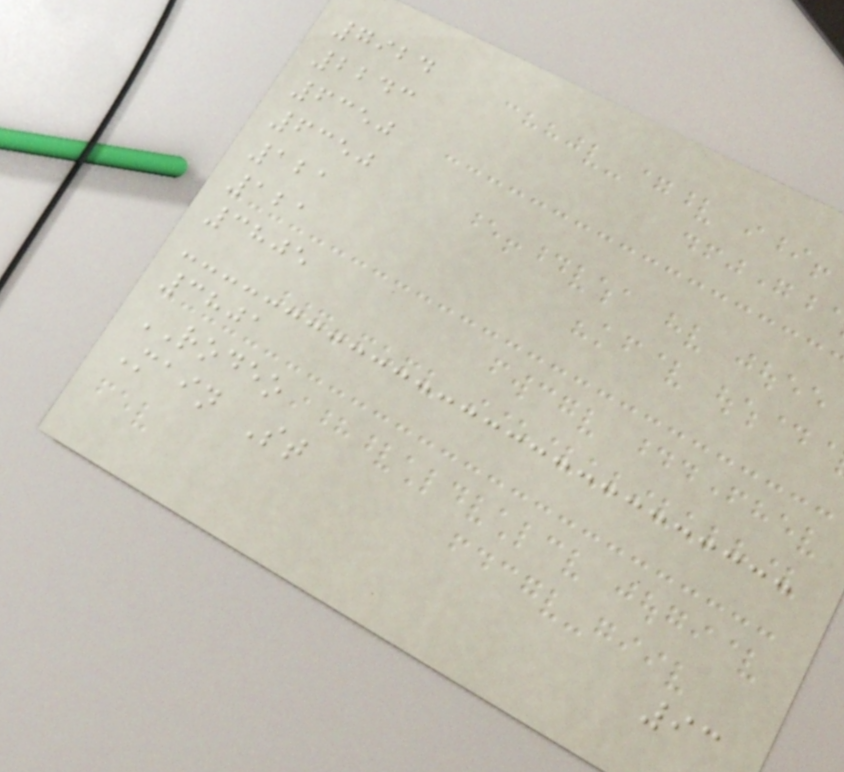7924
2243
6350
6350
121
121
3805
3801
RODEO
Main St
93
